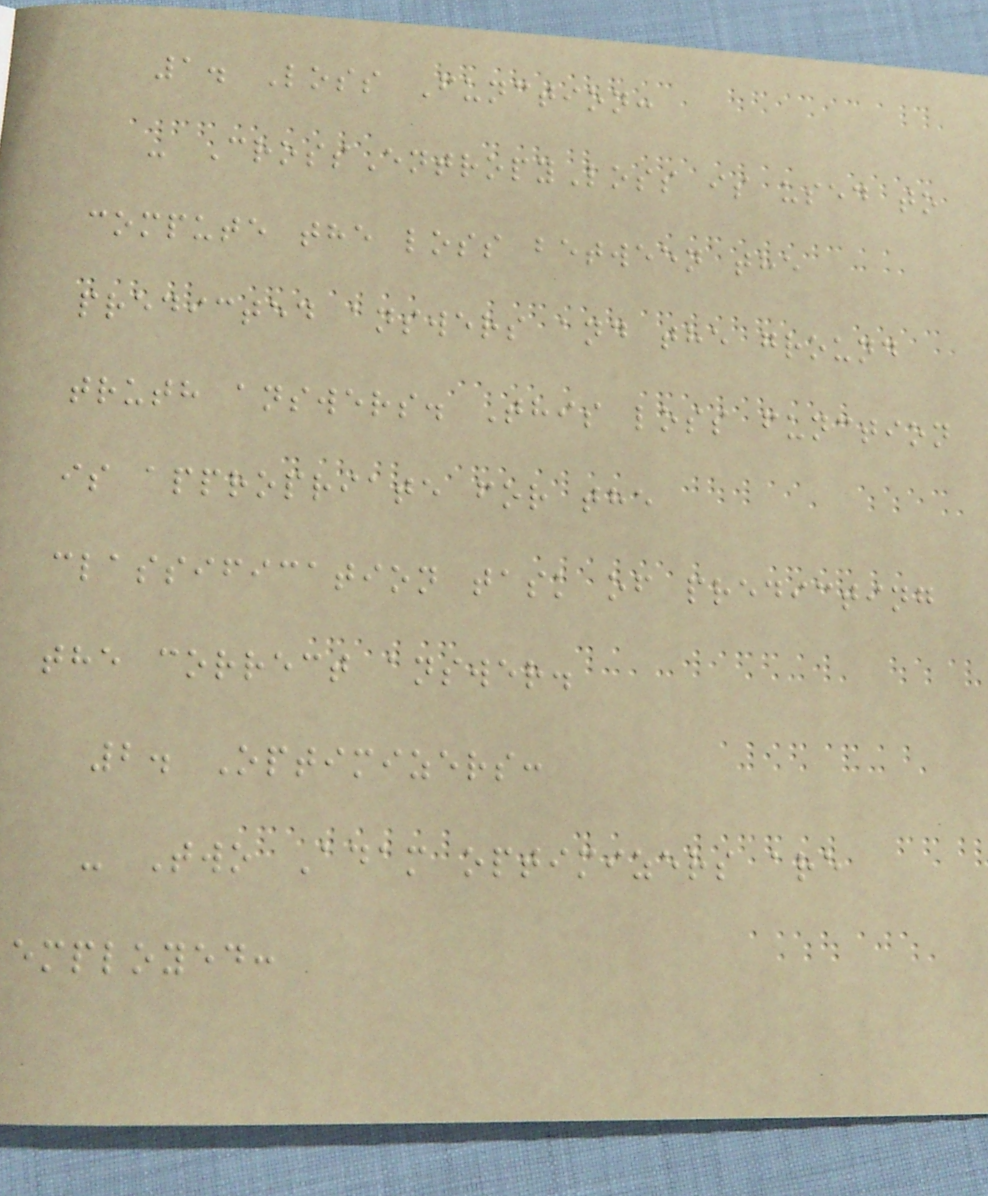1. Loss Function:
- CrossEntropyLoss is used to
compute the loss between the
predicted answers and the ground
truth answers. This loss function
is appropriate for the
classification task of predicting
the correct answer.
2. Optimizers:
- Two Adam optimizers are
employed:
